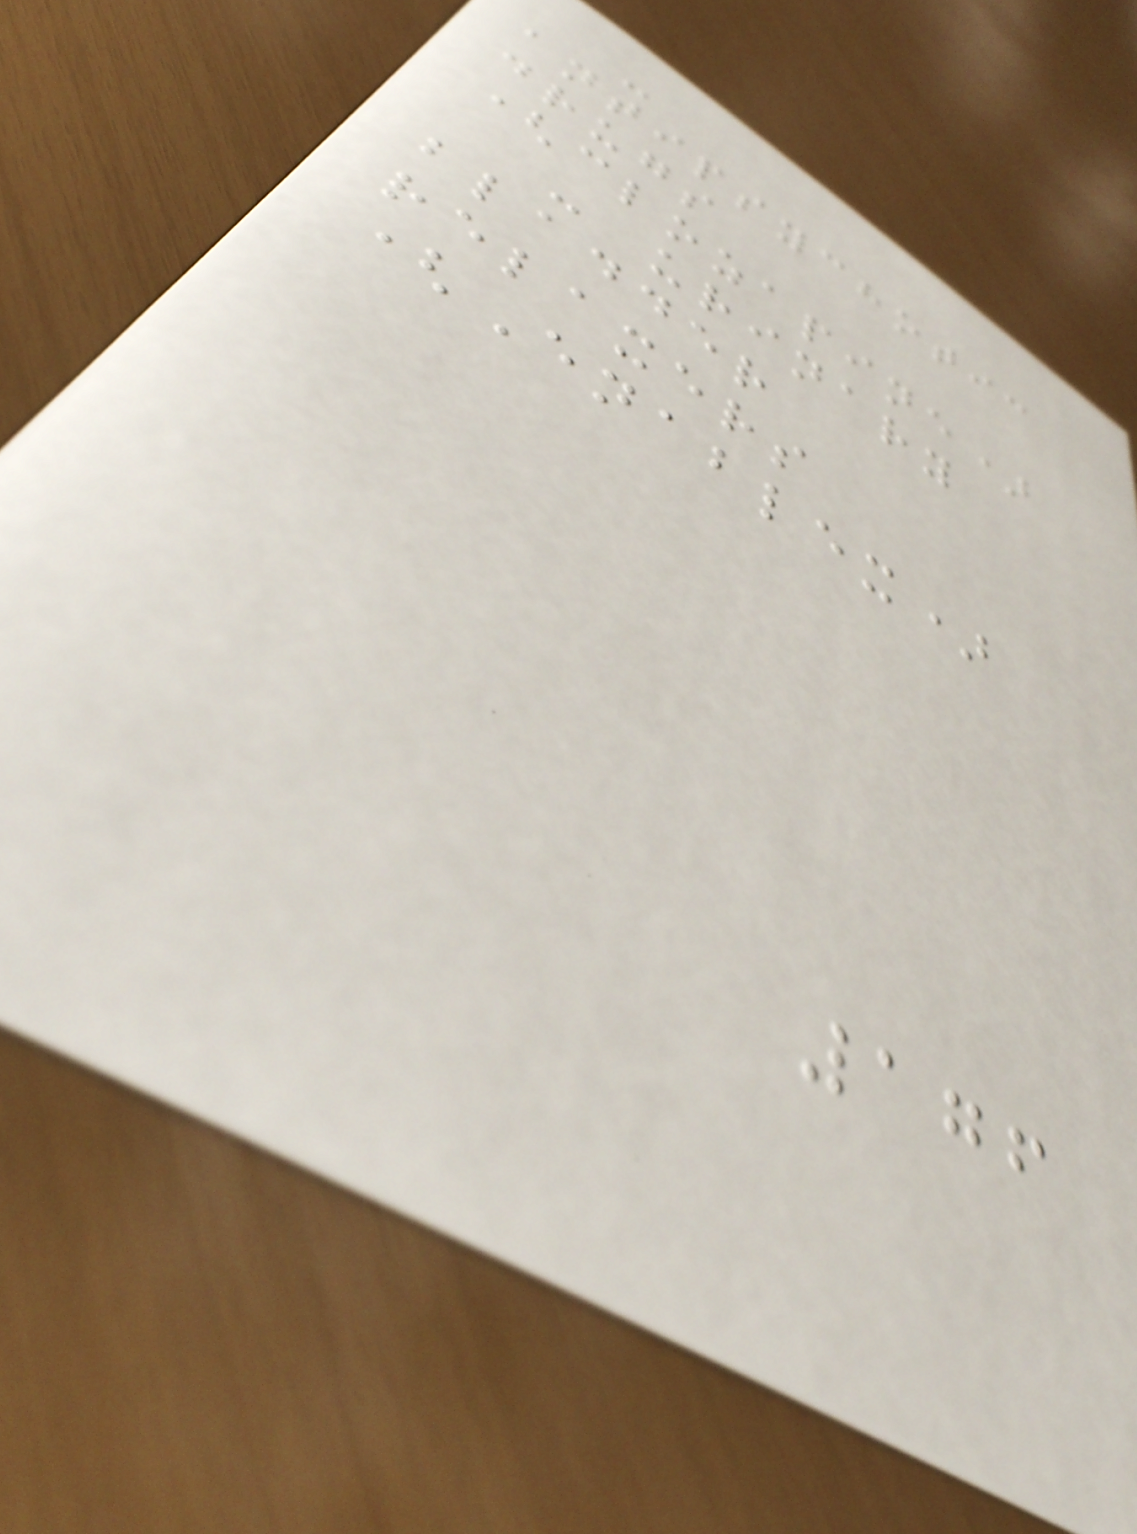-
antipsychotic
drugs
(clozapine)
- urinary
bladder
relaxers
(Enablex)
176
